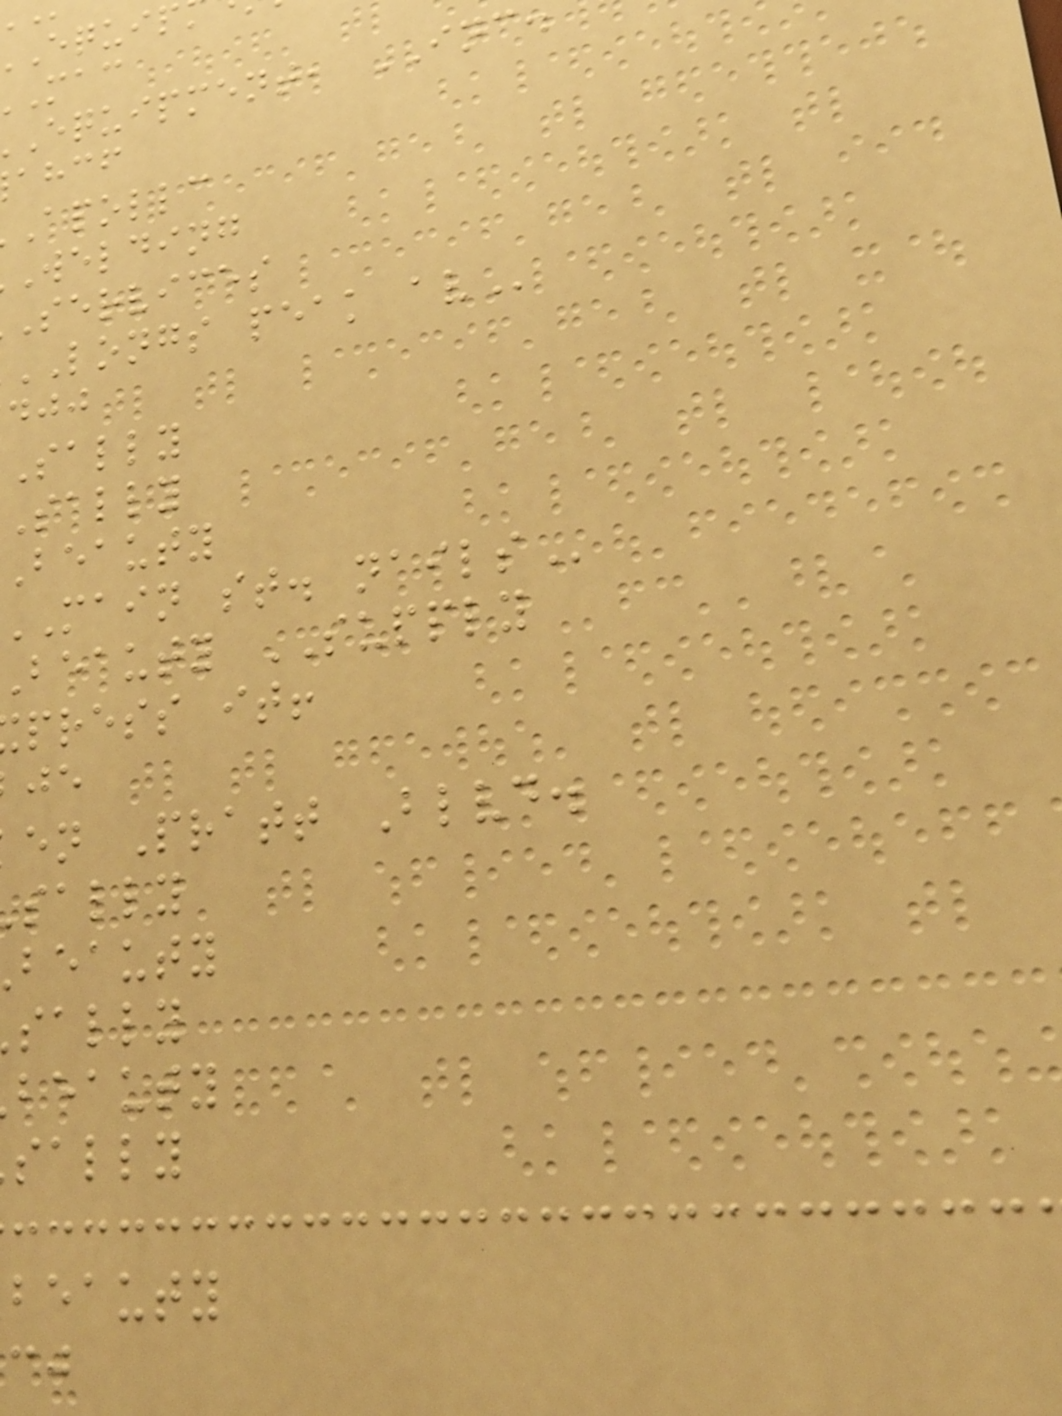equipment, INC
ahcf
apollc
welding
services
LONGS peak
sally
sally
beauty
main st.
beauty SUPPLY
press it!
en Pratt Blvd.
sally
beauty
sally
beauty
sally
beauty
